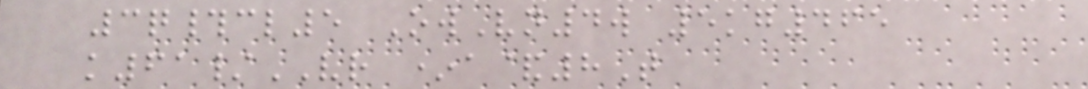3q#cl5 OwVn4w 5kg465
k61/VR *a&8T
